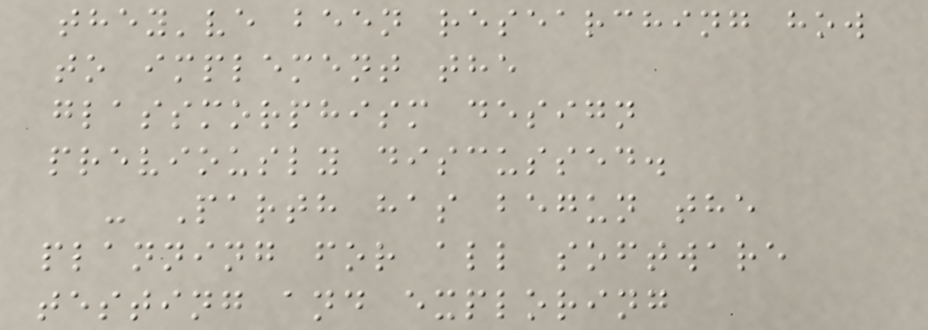they've been researching how
to implement the
glassmorphism design
previously discussed.
- Parth has begun the
planning for all software
testing and exploring
